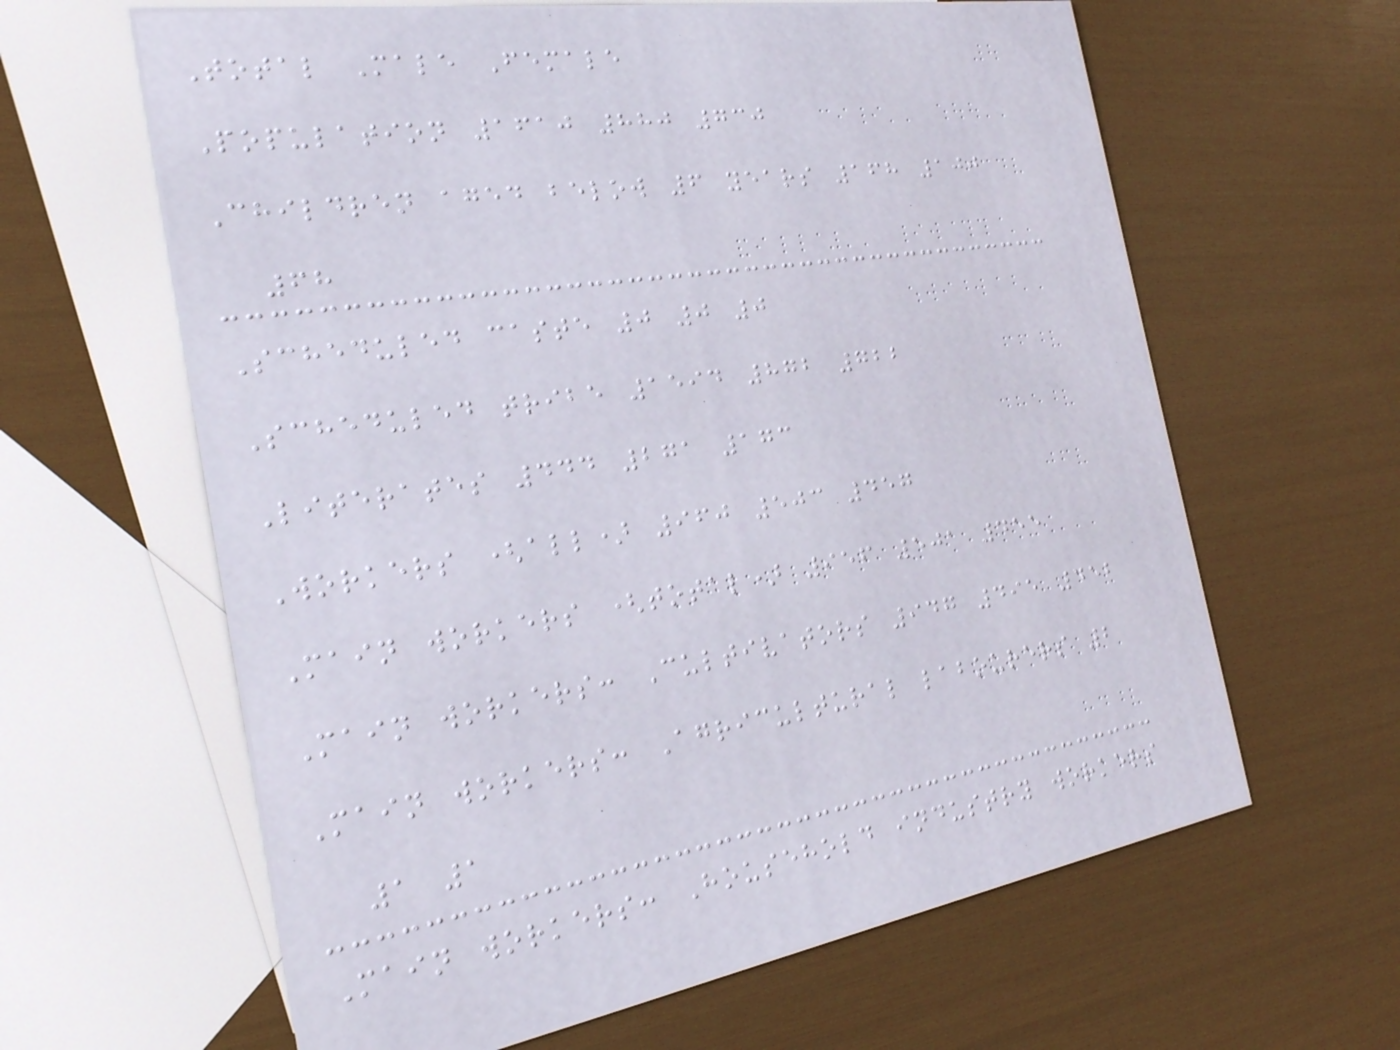Total Male Female
Population 1610 880 730
Children aged below 6 years 168 100
68
Scheduled caste 0 0 0
Scheduled tribe 1594 872 722
Literates 444 271 173
Workers (all) 960 503 457
Main workers (total) 956 501 455
Main workers: Cultivators 947 495 452
Main workers: Agricultural labourers 2
1 1
Main workers: Household industry workers
